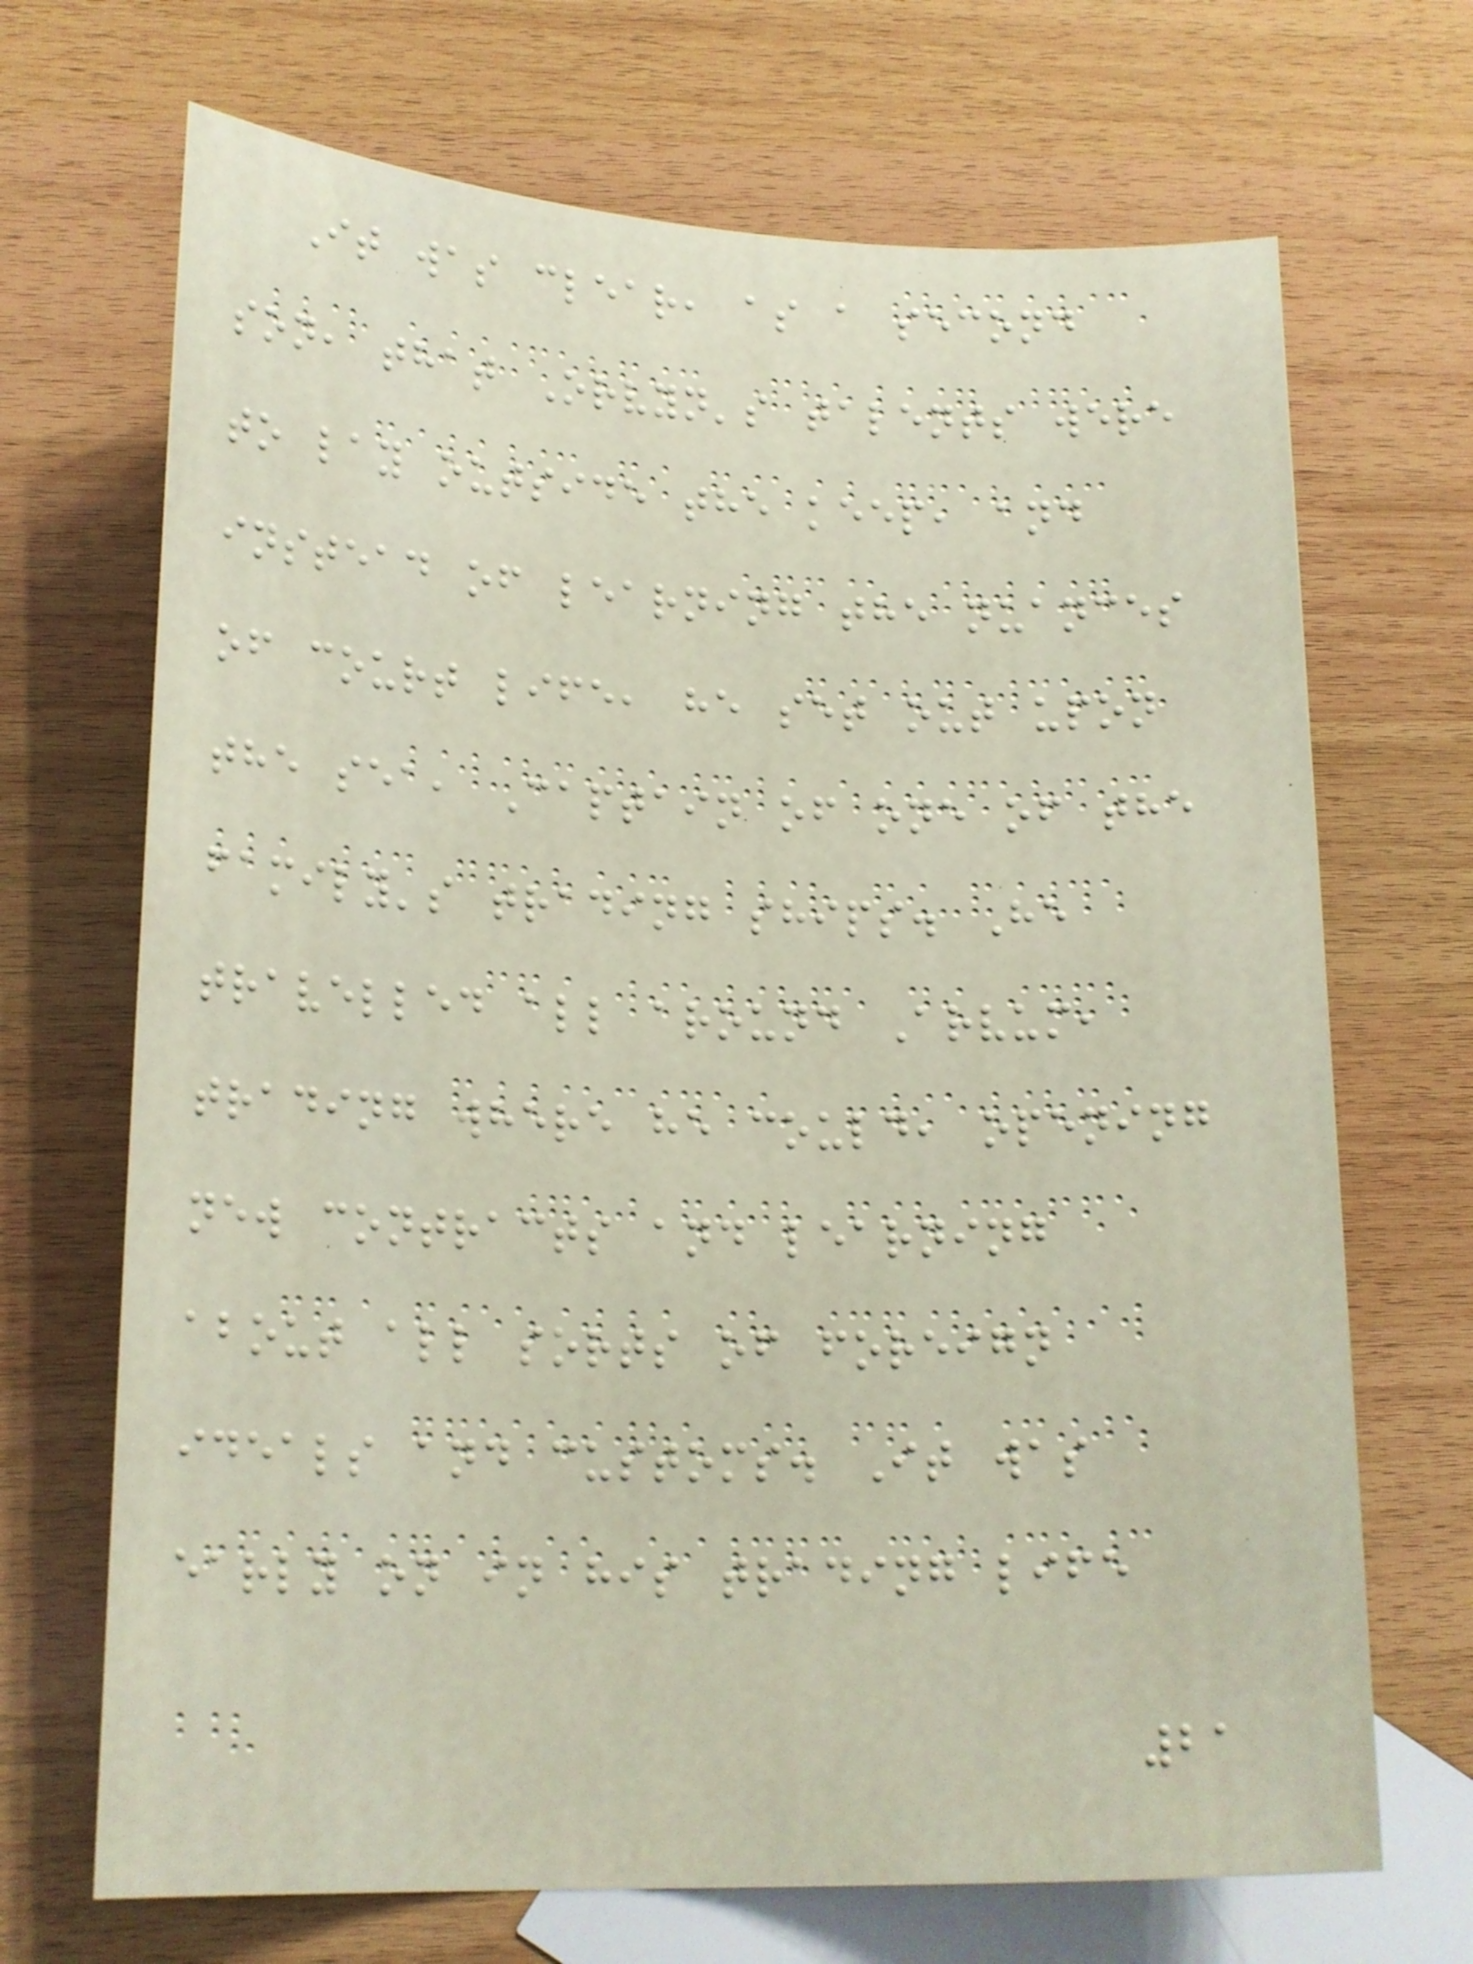It was clear, as a second
son, that Orvyn's talents were
to lay outside the keep, and
instead of learning the nuances
of court life, he set out upon
the sea, Captain of one of the
family's trading ships. He
travelled all around Arvum,
trading where he could, opening
new contracts and learning
about all sorts of foreign
ideals and customs. It was
early on in his trading life
21
